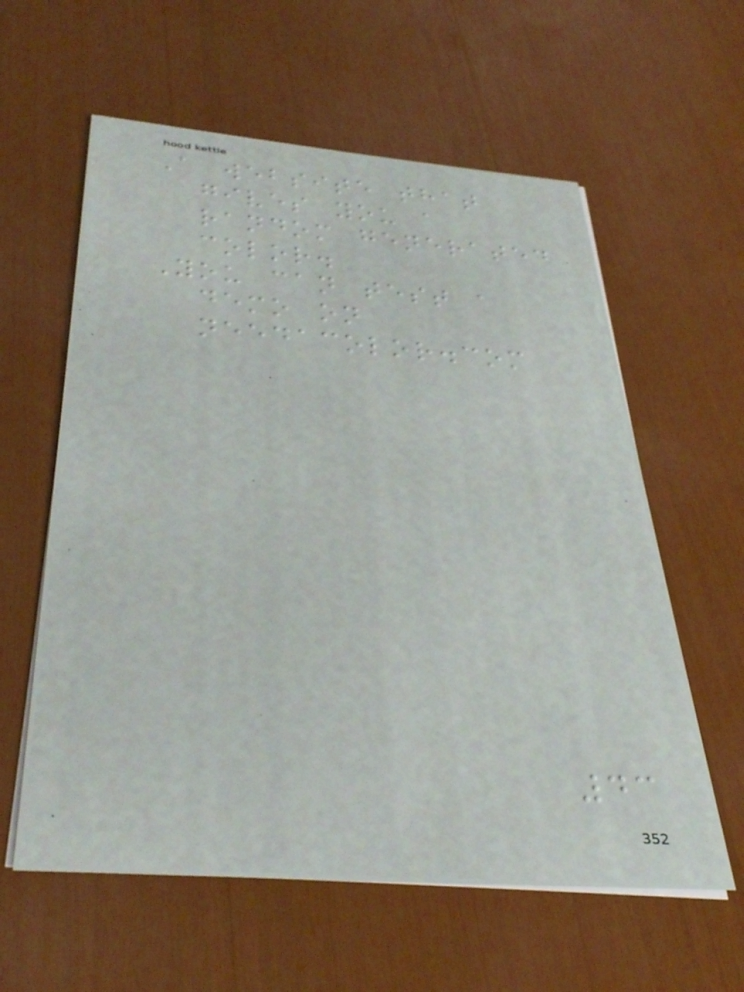A website that
gives you a
random generated
color.
You can test a
demo on
needacolor.com
43
